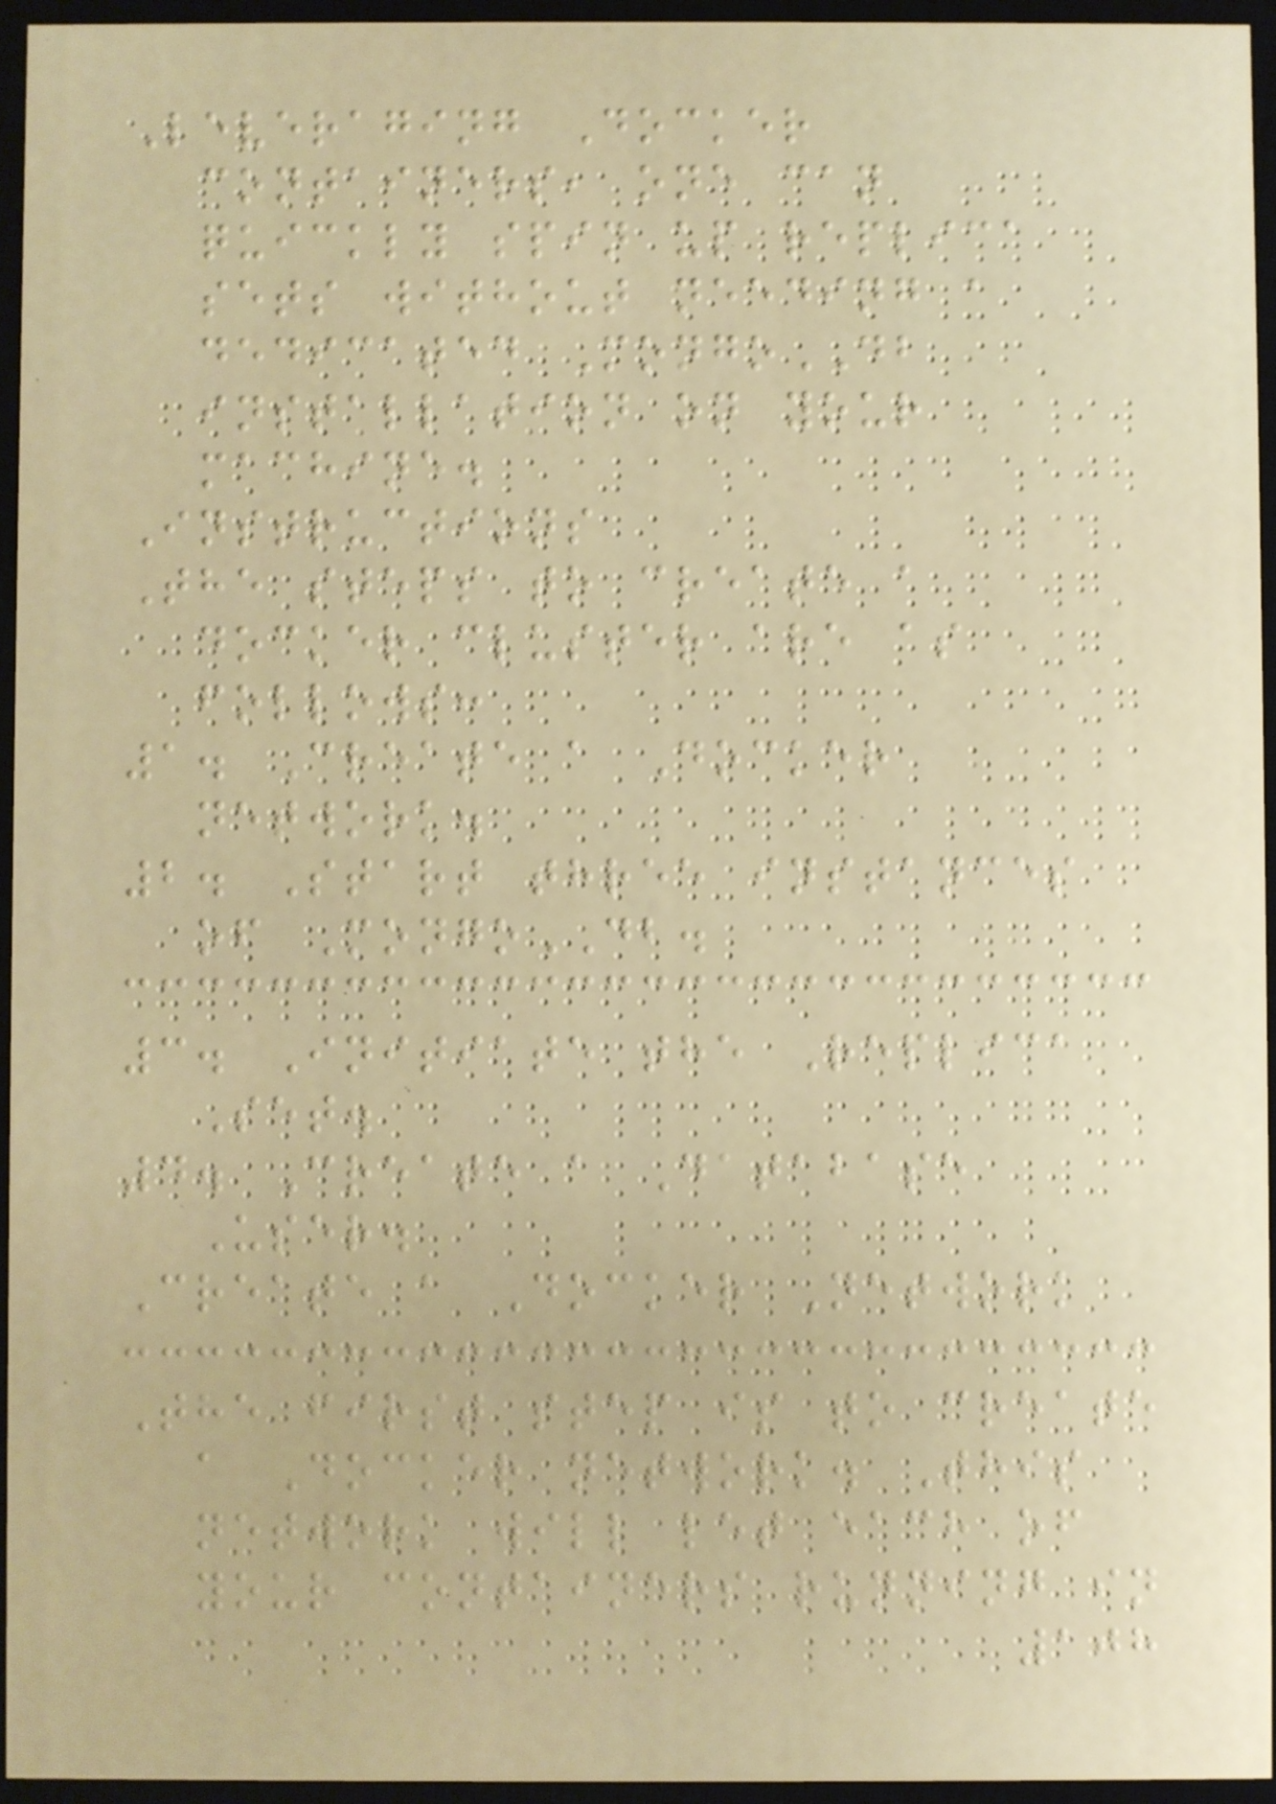Leveraging Docker
containers, one can
quickly spin up replica
sets without needing a
dedicated MongoDB
installation on your
machine.
Instructions
The steps to create a
docker cluster are as
follows:
1. Create a Docker
network.
2. Start three instances
of MongoDB.
3. Initiate the Replica
Set.
4. Create a Database
User.
Create a Docker Network
The first step is to create
a Docker network. This
network will let each of
your containers running in
108
